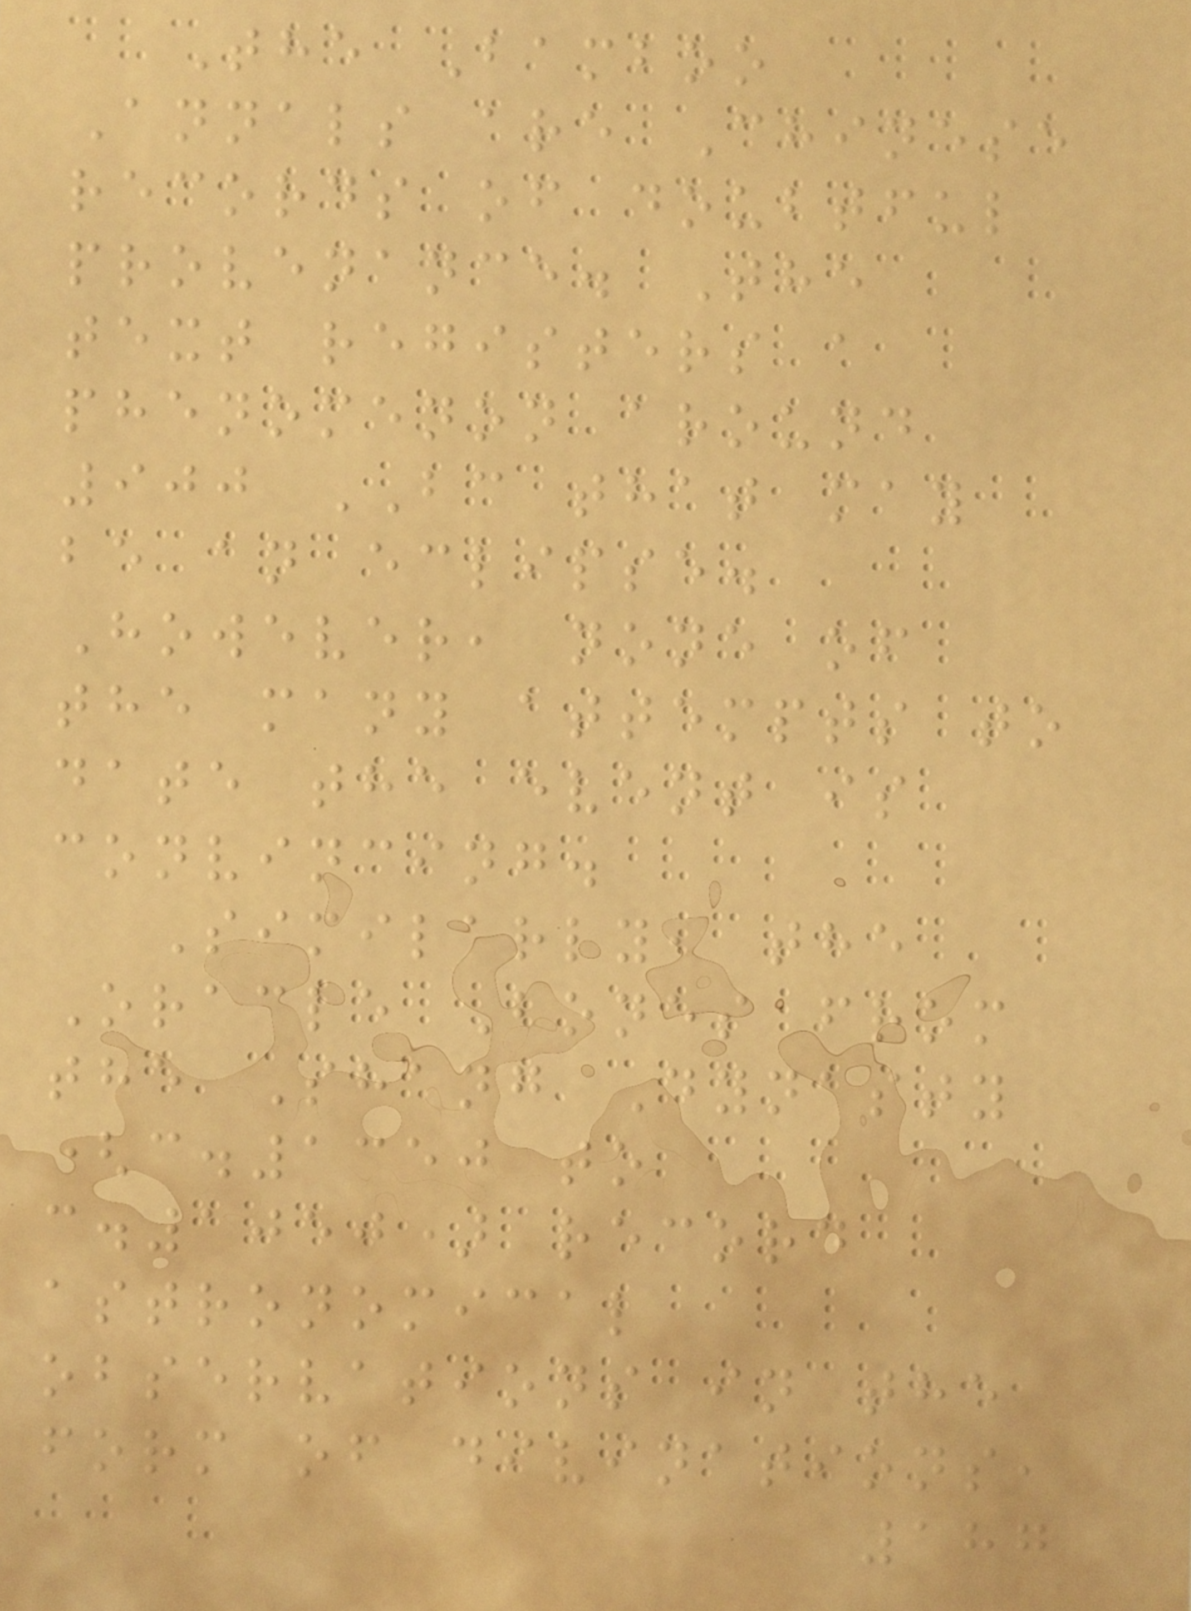The Bamboo
Annals are Chinese
records of doubtful
provenance. The
text registers a
phenomenon around
900 BC that may
be an eclipse.
However, none of
the many attempts to
date the event is
convincing.
Similarly, the
Oracle Bones from
the Shang Dynasty
(c.1350 to
c.1050) record
astronomical
observations in the
form of divinations,
187
